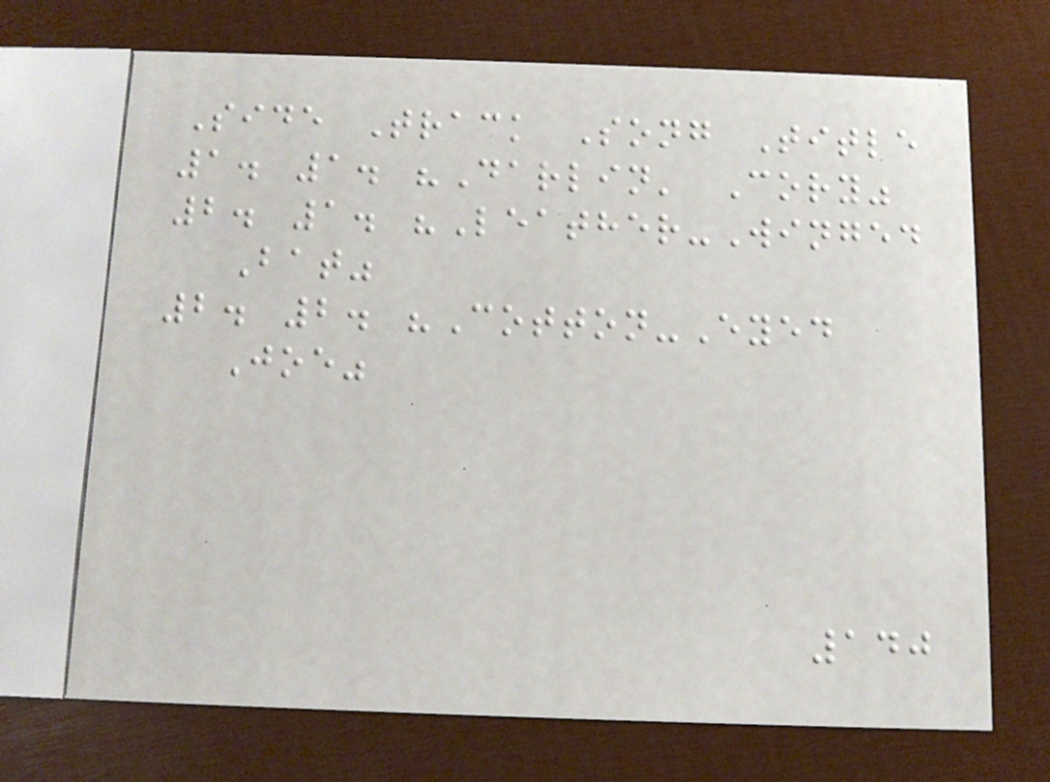Side Track Song Title
1. 1. "Darlin' Cory"
2. 1. "Leather-Winged
Bat"
2. 2. "Cotton-Eyed
Joe"
140
